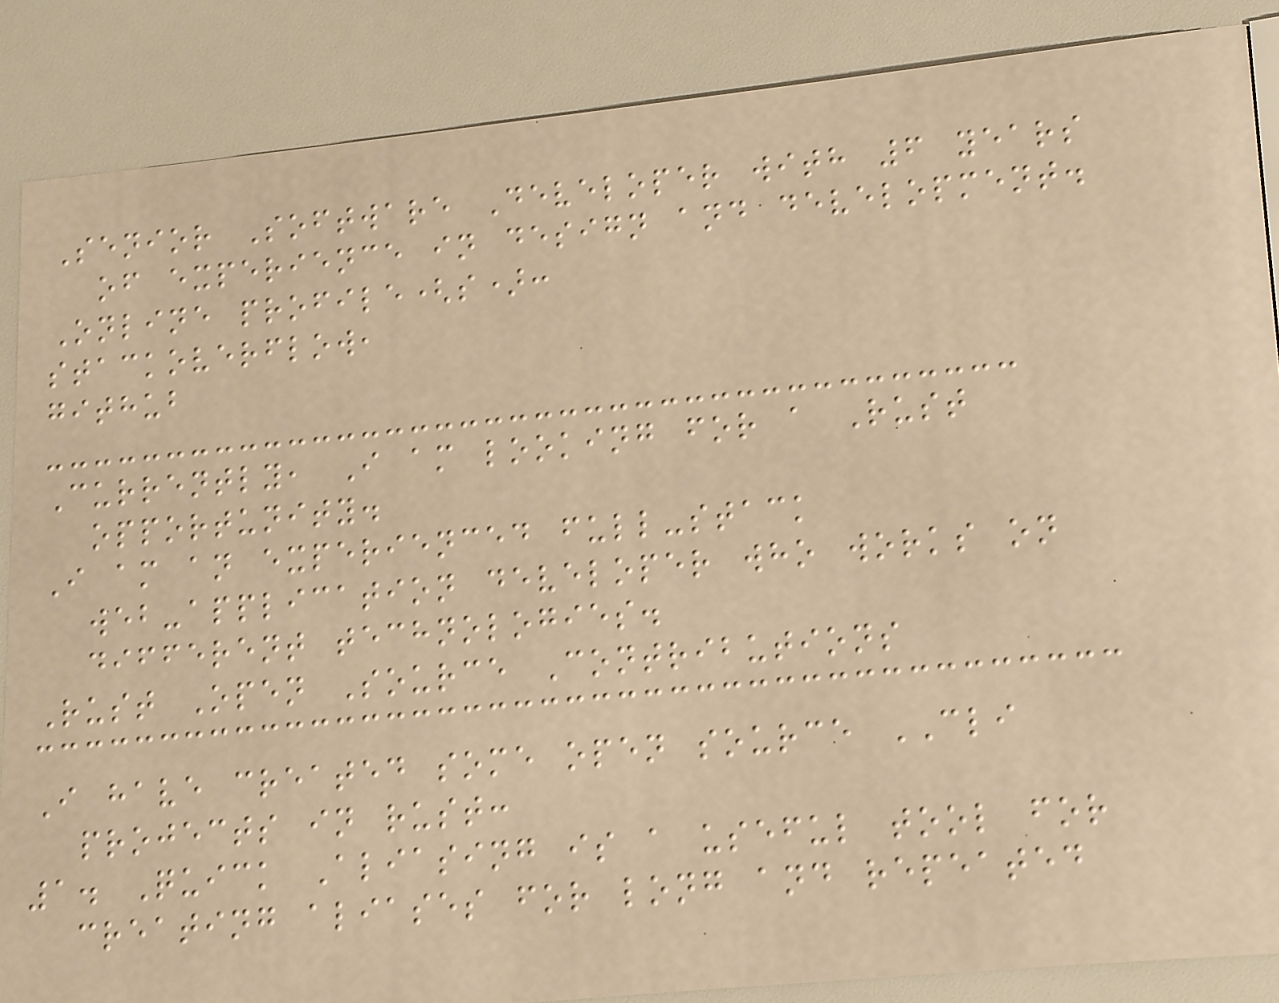Senior Software Developer with 6 years
of experience in design and development.
Online profile(s):
stackoverflow,
github
Currently, I am looking for a Rust
opportunity.
I am an experienced full-stack
web-application developer who works on
different technologies.
Rust Open Source Contributions
I have created some open source CLI
projects in rust:
1. Quick Aliasing is a useful tool for
creating aliases for long and repeated
